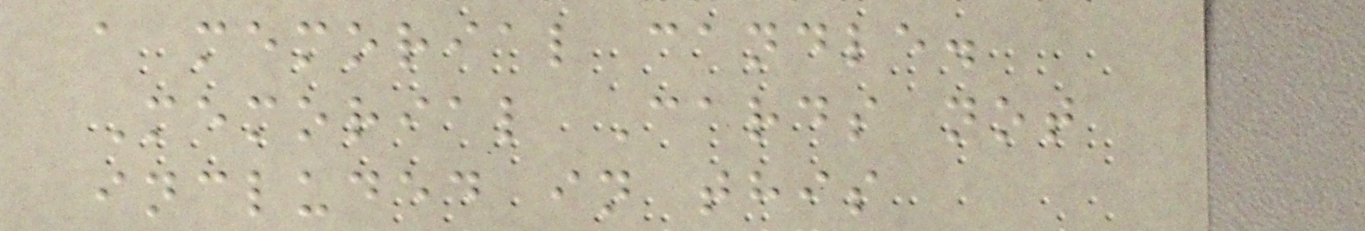a memorial candle.
Memorial Cards not
included in this
